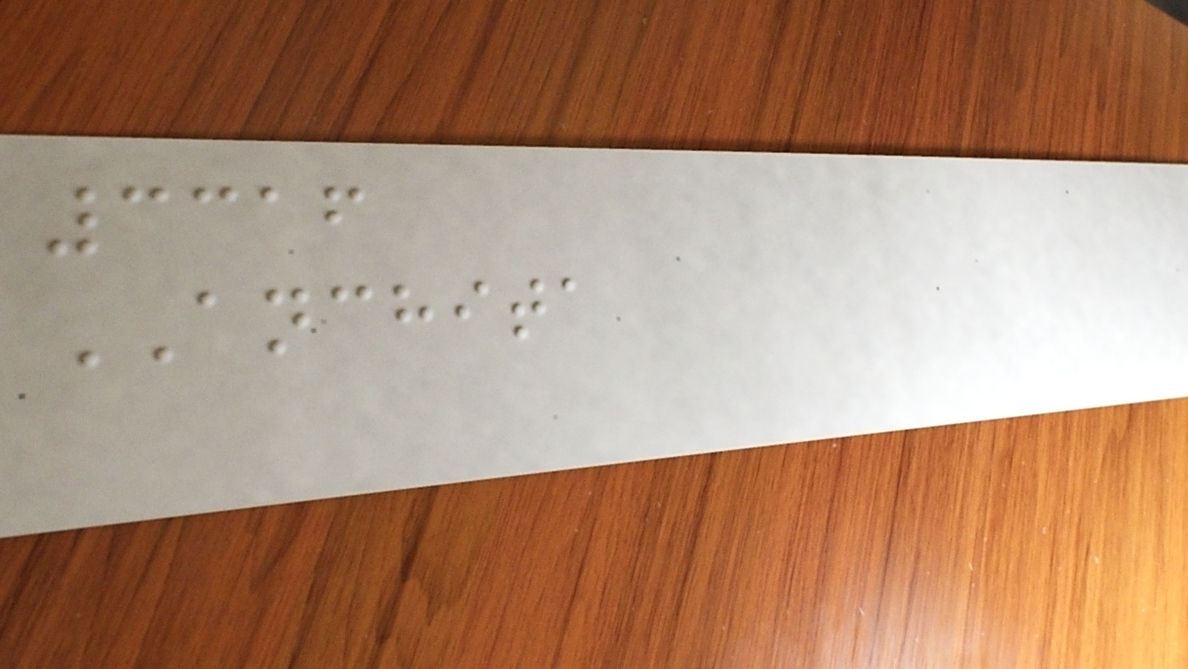3316
ANCHITA
